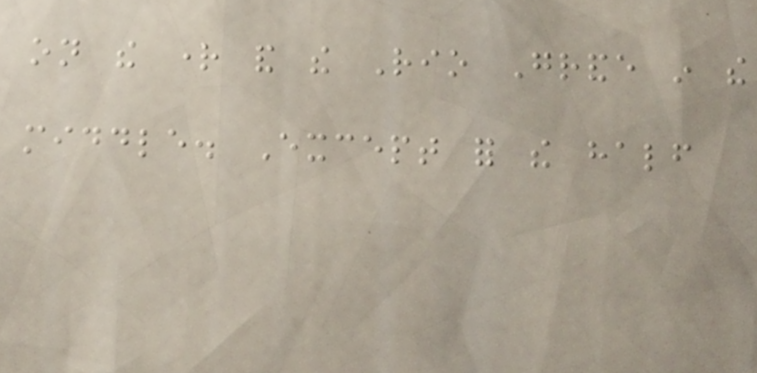on the right and the Rio Grande in the
middle. Except for the half
